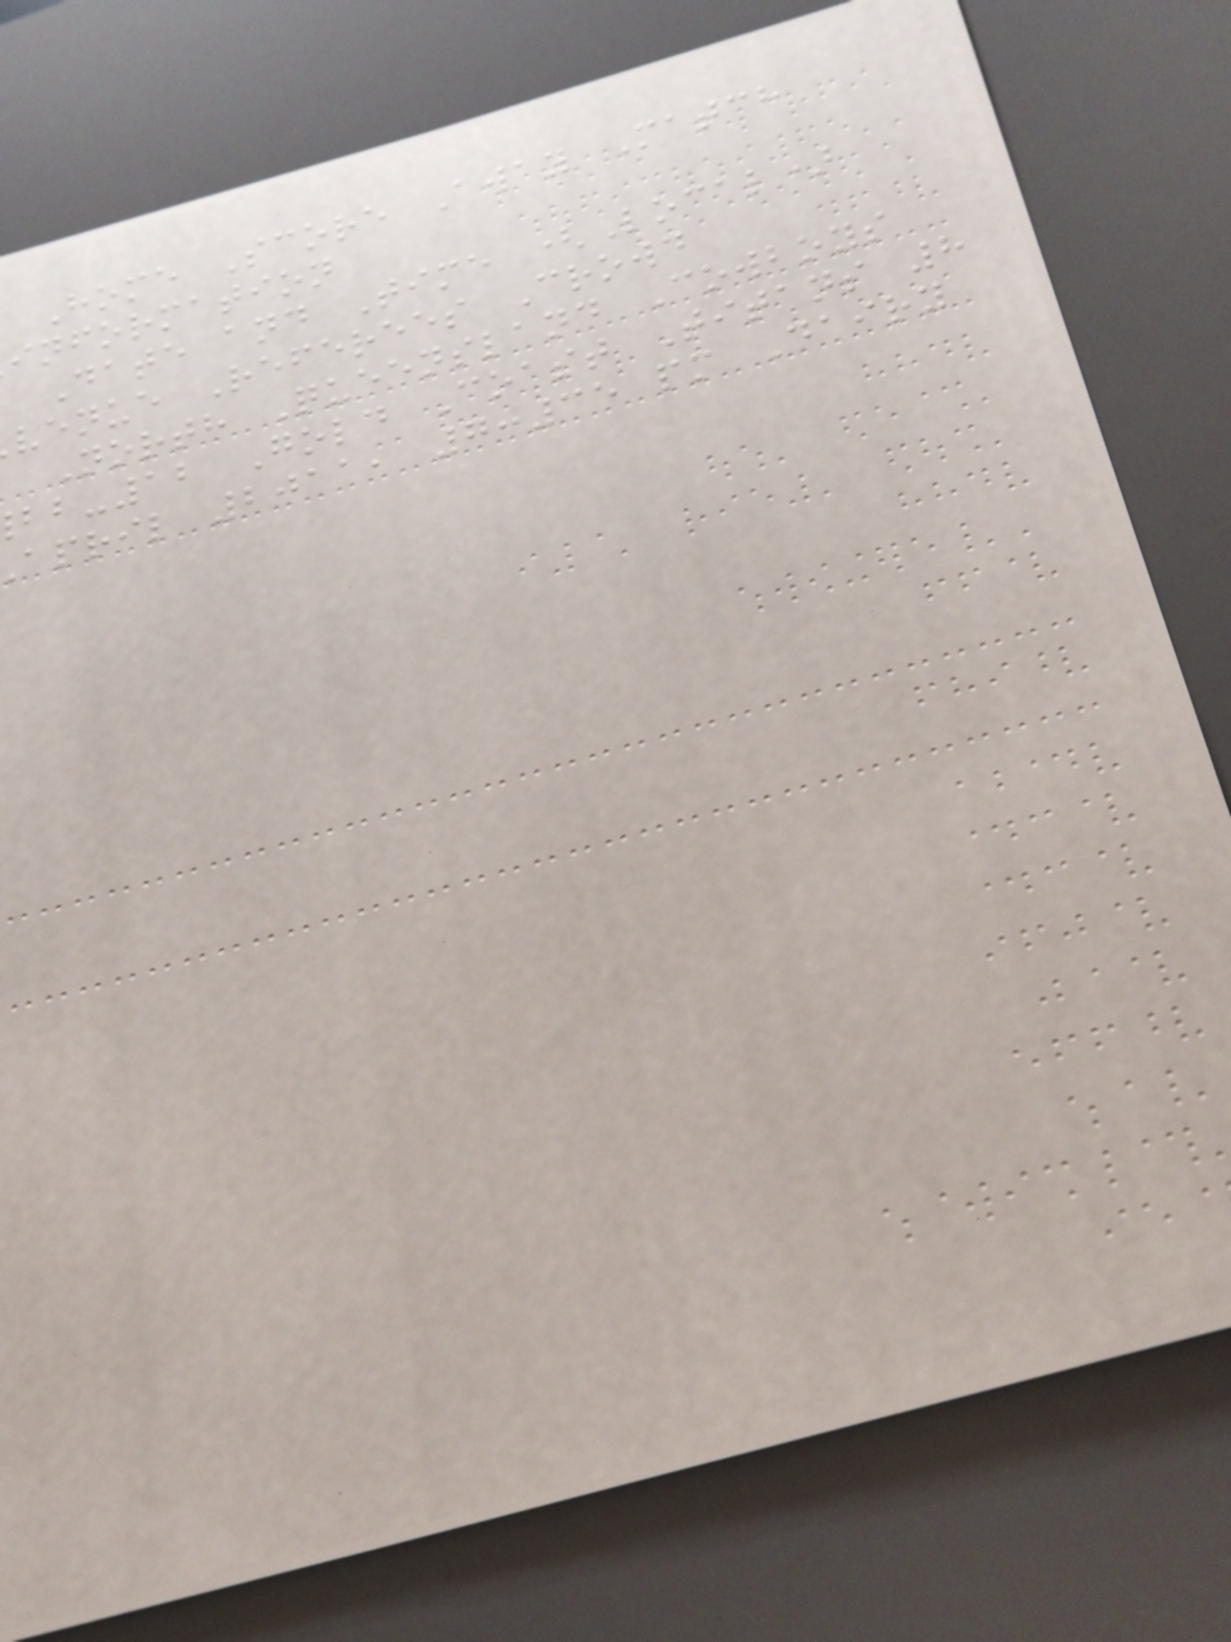Home Score Away Match
information
Date and Time (Local)
venue Referees Crowd
North Queensland Cowboys
-12 Gold Coast Titans 8
april 2011, 7:35 pm Dairy
